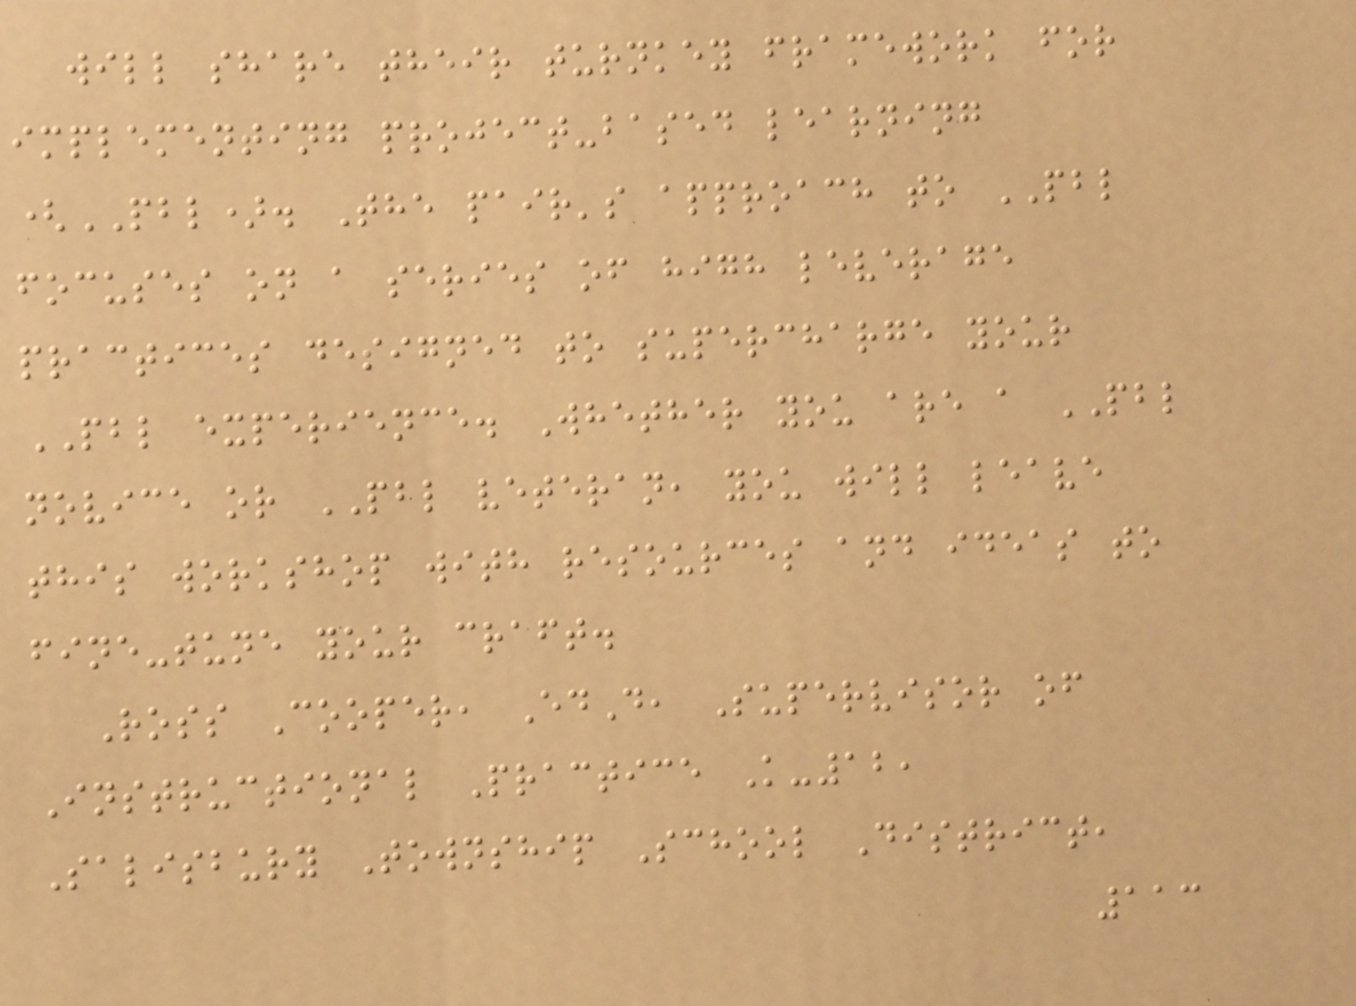will share their turnkey framework for
implementing project-based learning
(PBL). The pair's approach to PBL
focuses on a series of high leverage
practices designed to supercharge your
PBL experience. Whether you are a PBL
novice or PBL veteran, you will leave
this workshop with resources and ideas to
fine-tune your craft.
Ross Cooper, EdD, Supervisor of
Instructional Practice K-12,
Salisbury Township School District,
113
